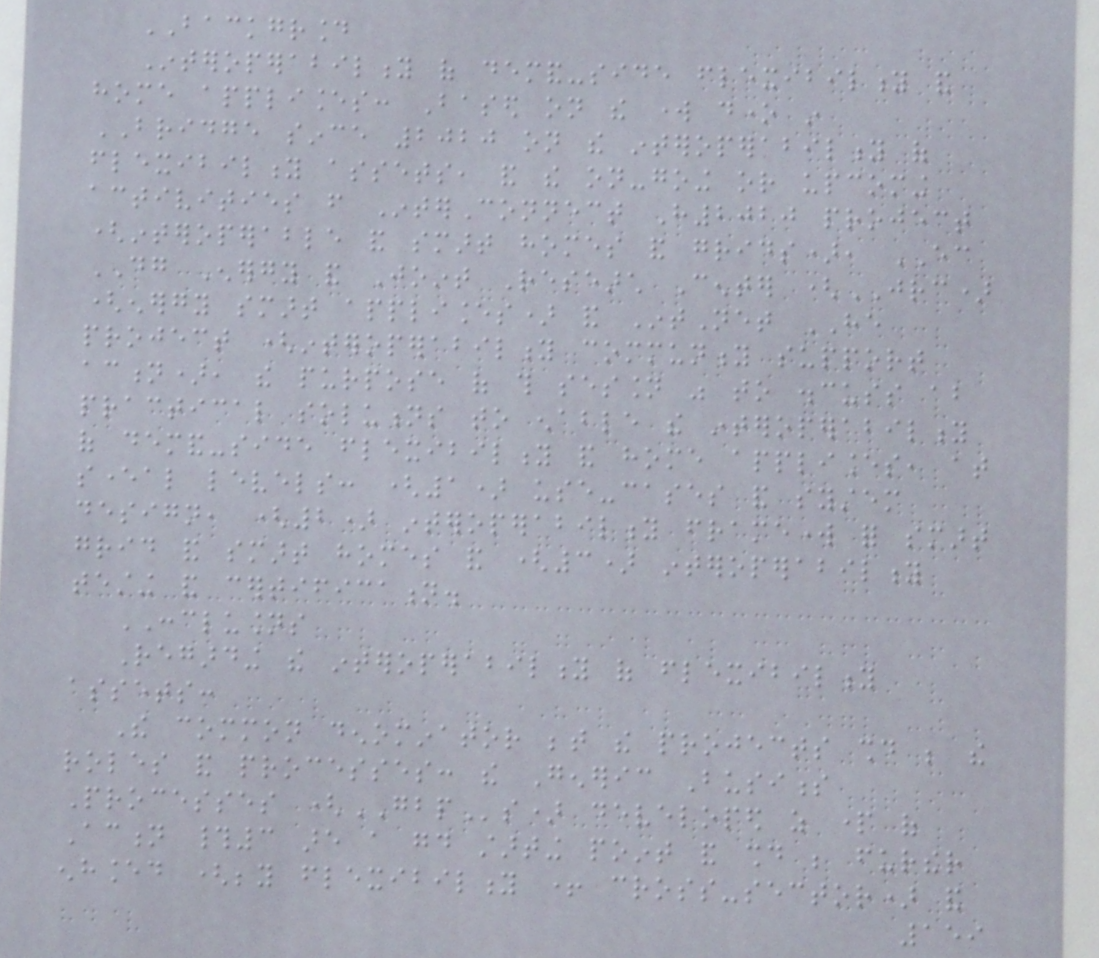BACKGROUND
Interoperability of demand-side flexibility and
home appliances: Based on the work done in
BRIDGE since 2020 on the interoperability of
flexibility assets, and the on-going or upcoming
activities from InterConnect H2020 project
(interoperable and smart homes and grids), EC
DG Energy and Joint Research Center (JRC)
(energy smart appliances) and IntNet HE
project (interoperability community support
action), the purpose of this session was to discuss about
practical solutions to enable the interoperability
of demand-side flexibility and home appliances, at
several levels: (1) use-cases and system
design, (2) interoperability framework for smart
grid and smart homes and (3) interoperability
testing and certification.
CONCLUSIONS
Regarding the interoperability of flexibility
assets:
The common denominator between the projects should be the
roles and processes: the Generic Business
Processes (GBPs) developed as part of
Action #3 are a good starting point and should be further
enhanced (beyond flexibility + cross-sector) and
159
